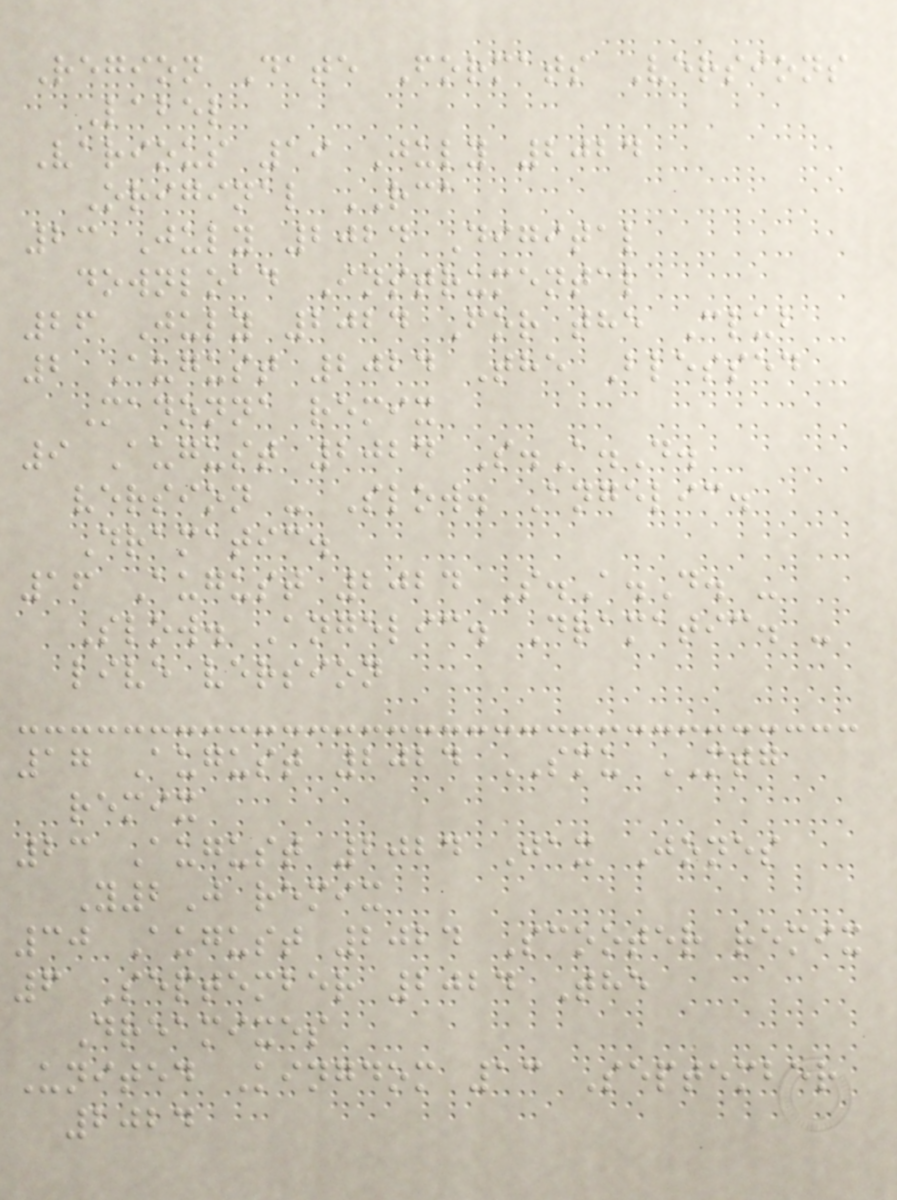Region Date Formats Versions
Label
Various 19 July 2024
Original RCA
23 July 2024 Digital
download Instrumental
26 July 2024 For the Club
2 August 2024 The Blessed
Madonna remix
9 August 2024 S.A.D.
version - Slow. Angelic.
Dramatic.
16 August 2024 S.A.D. -
Slow. Angelic. Dramatic. -
live version
17 August 2024 SMU MTG
remix
23 August 2024 Jax Jones
Y2J remix
30 August 2024 Scooter remix
6 September 2024 The
Dreamixes
United Kingdom 13 September
2024
